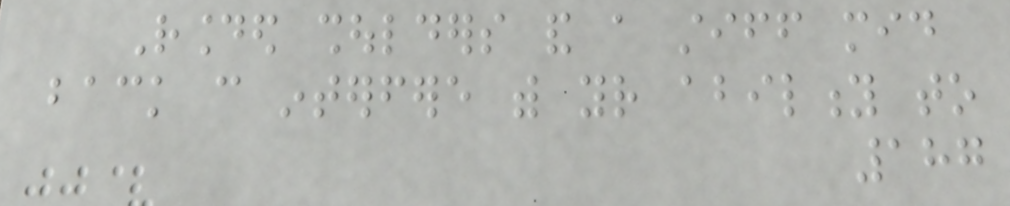Rounded shoulders and a stiff mid
back can interfere with your ability to
187
